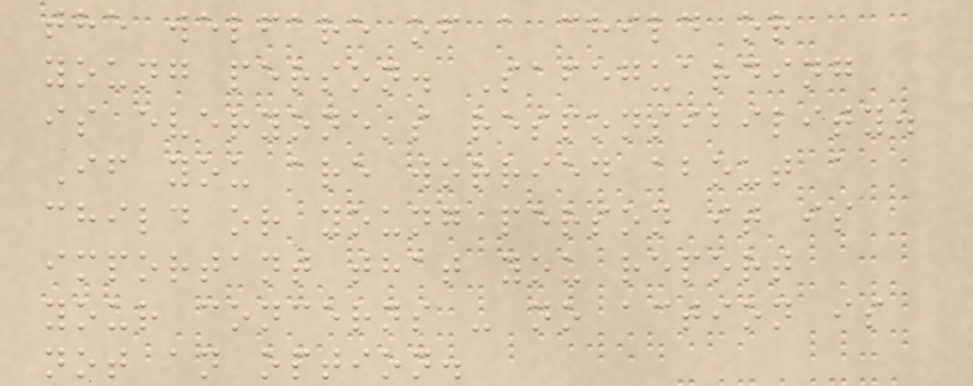the welfare of a child or
young person. Safeguarding
is everyone's responsibility.
If you are worried about a
child or young person it is
important that you report
your concerns - no action is
not an option.
